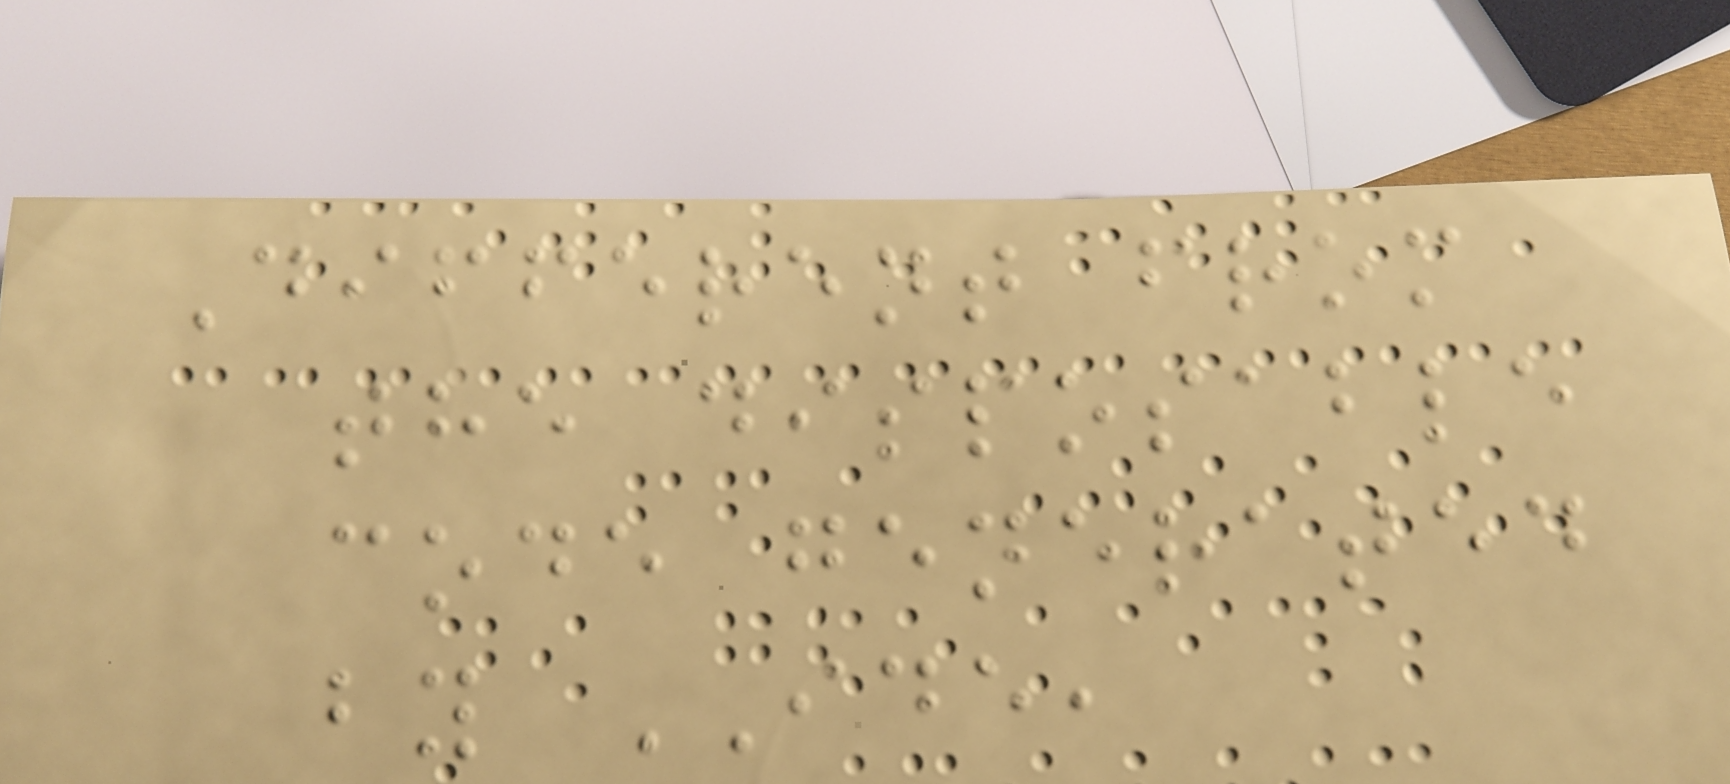Different from
the disposable
code generated
by IDE,
